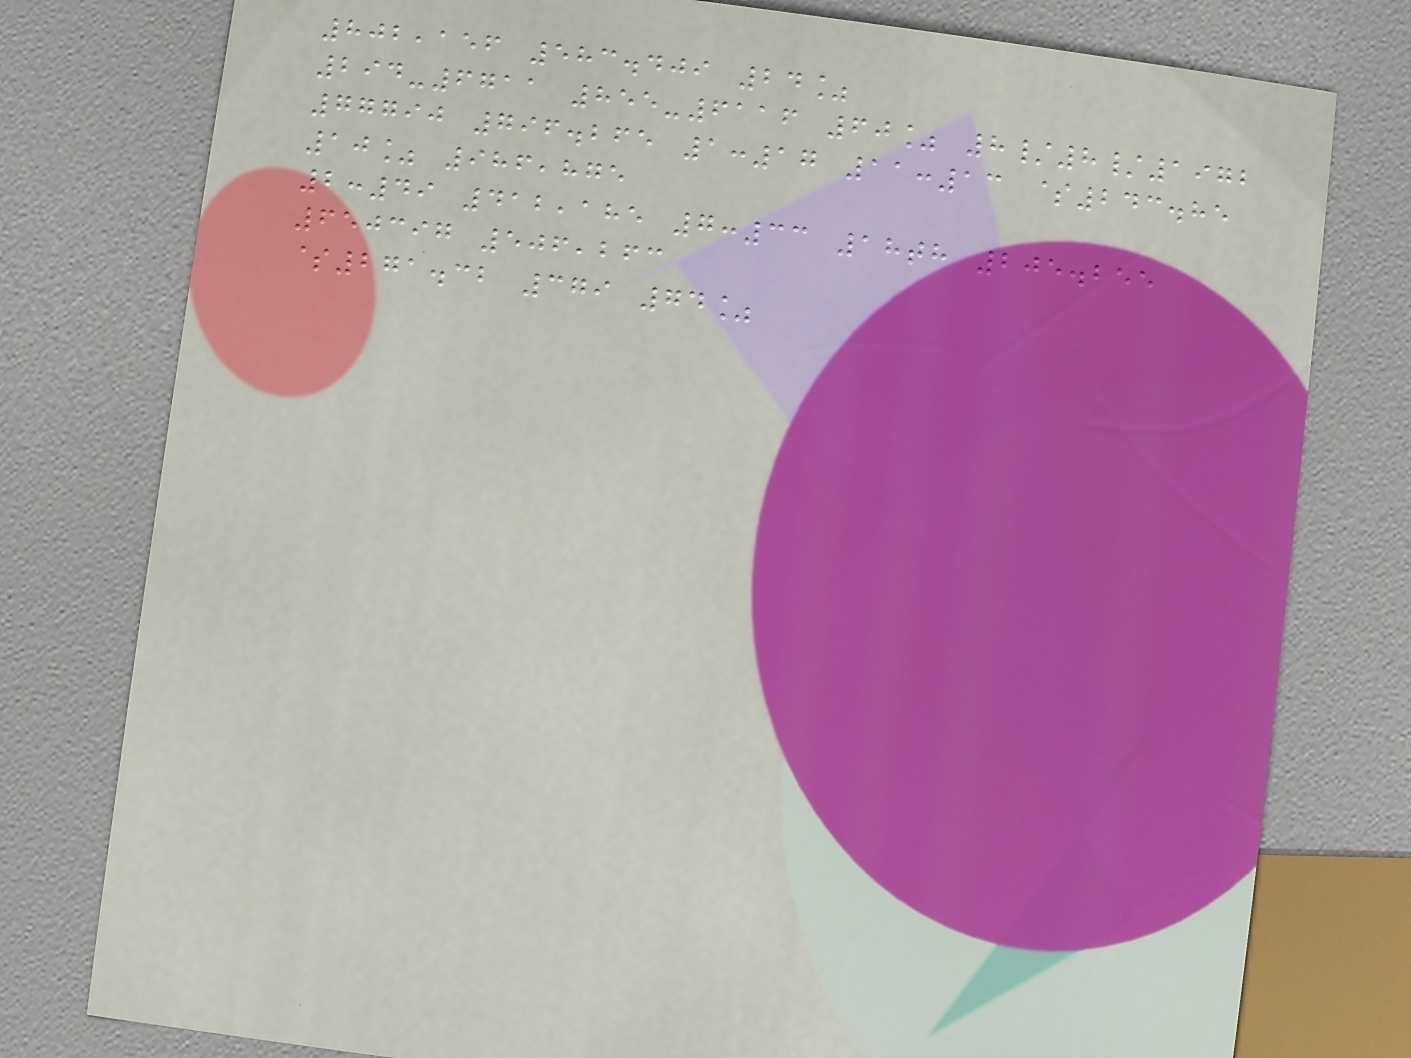802,156 583.409 24%
294-6711 855-6116 60% 8/8/1972
77790 796.265 1:17 11:13 $243.85
10% 986,875
2:49 412,185 7:33 18th 205.255
650397 506,263
$271.32 379 74%
